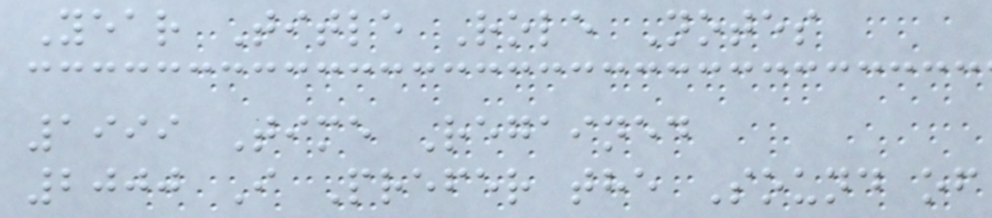Year Title Role Notes
1999 Time Regained
2000 I Prefer the Sound of
